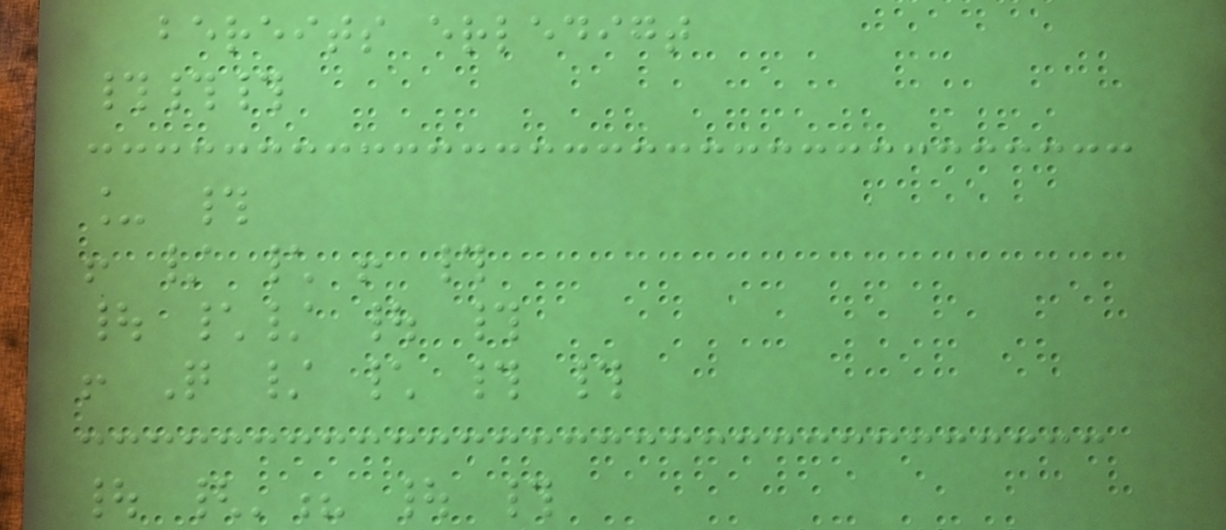bereits erledigt
###
_ #
! / \ ! #
| \/ | #
! Q / \ # #
| {'? | #
